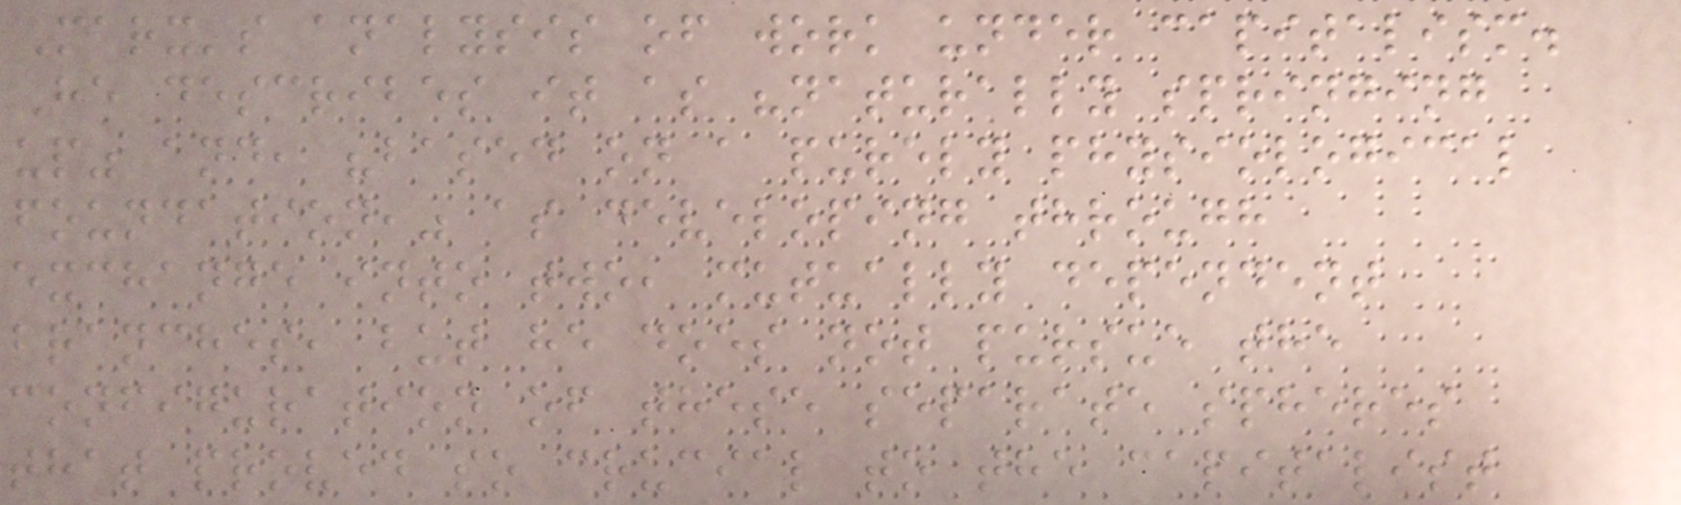Marx's analysis of work under capitalism.
He describes it as "naturally springing
up" and, "based on a purely physiological
foundation," as developing through
exchange into two, mutually dependent
branches, but he does not pursue the
configuration of these separate spheres
that proved so crucial to the capitalist
